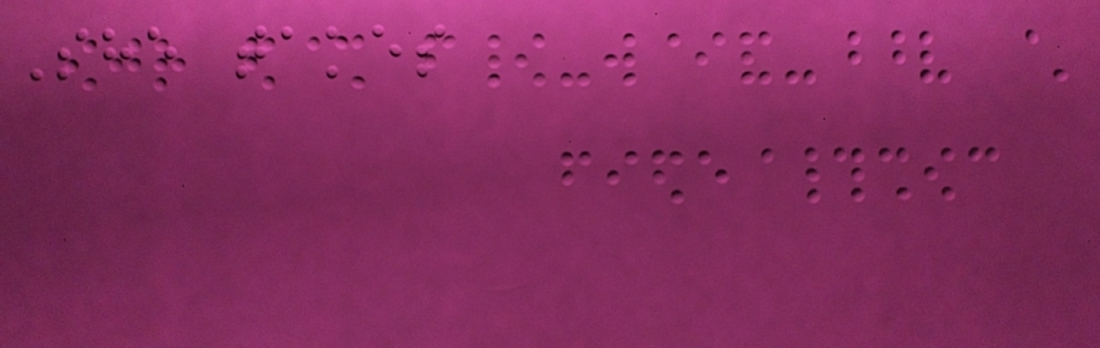She takes
